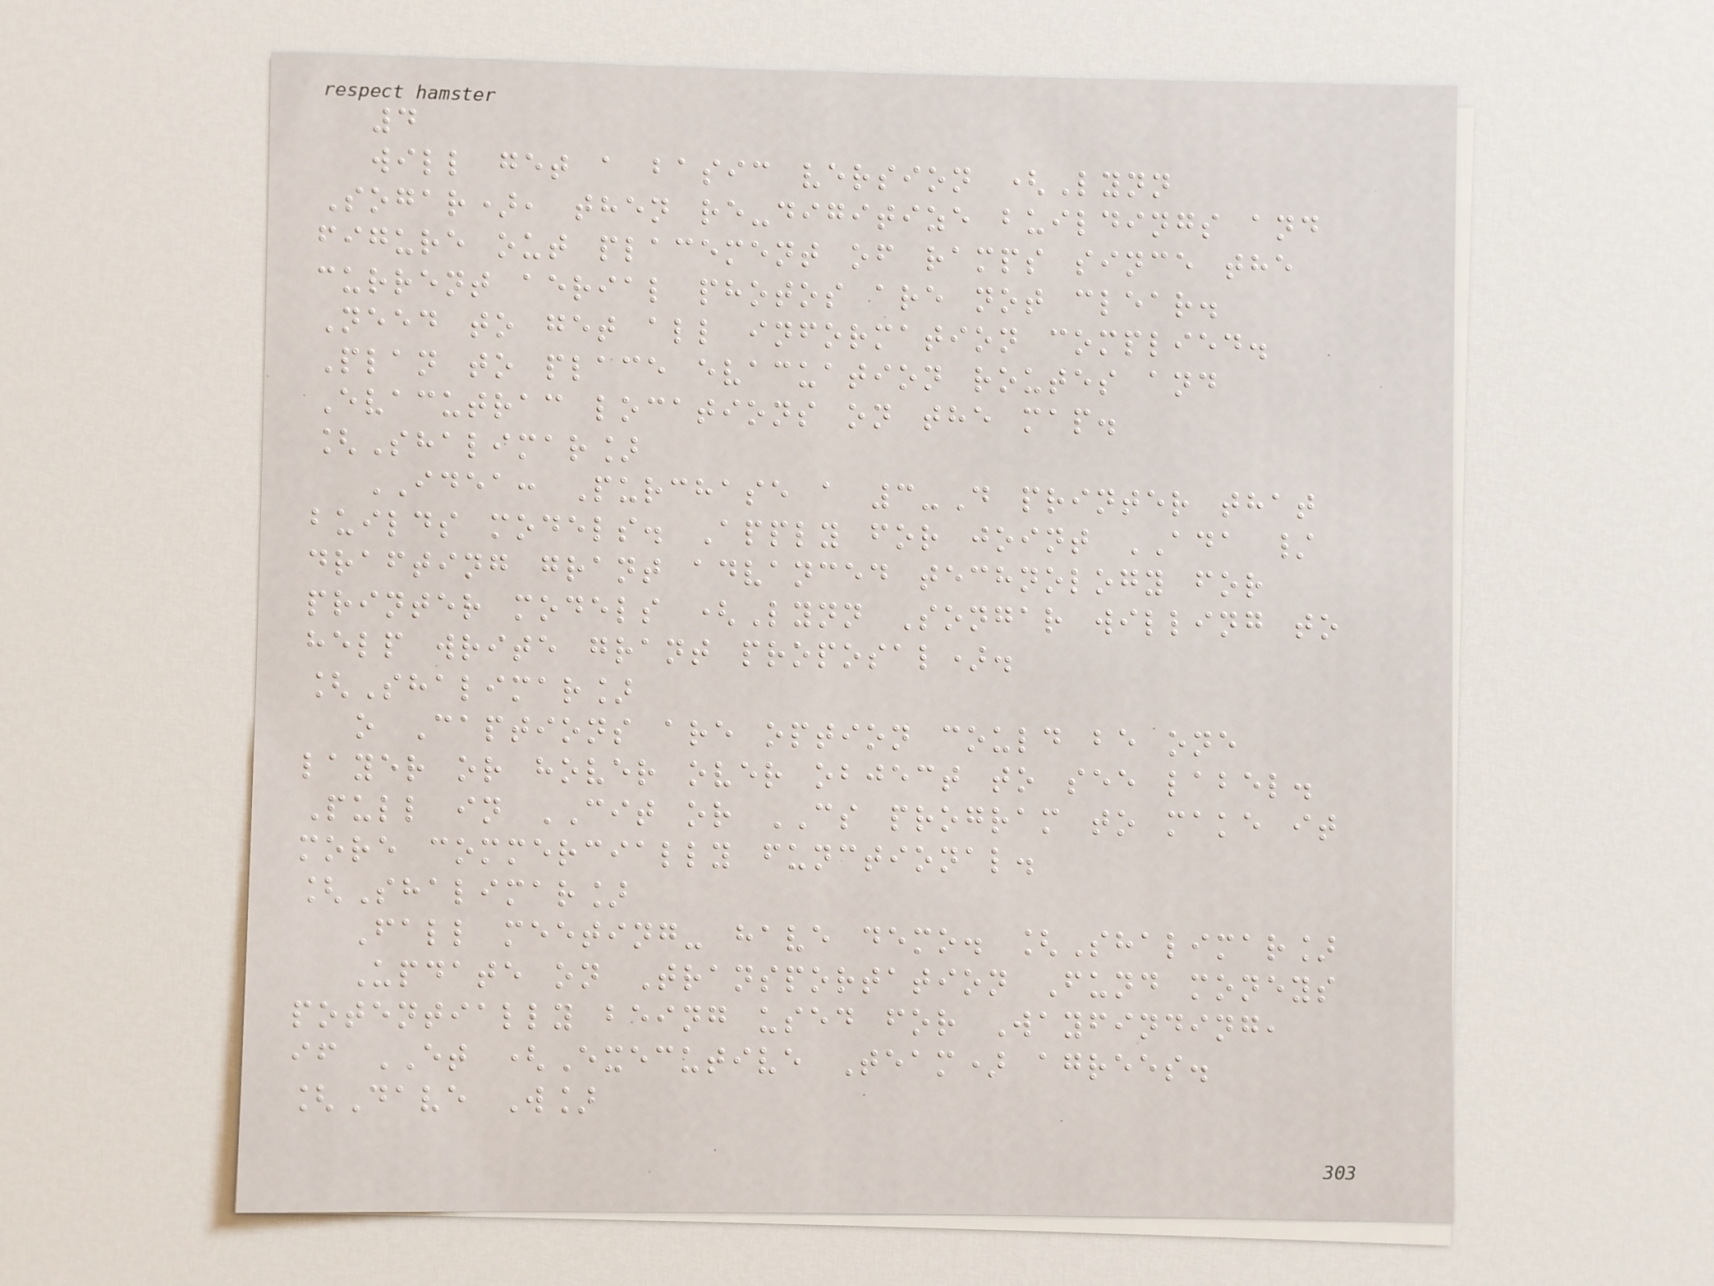4
will get a basic version (Lynn
Sogar), then re-digitize buildings and
figure out placement of ramps since the
current aerial photos are not clear.
Need to get all information complied.
Plan to place evacuation routes and
Evacutrac locations on the map.
[Shalimar]
IDEA: Purchase a 3-D printer that
builds models. Apply for joint ADA /
drafting grant advanced technology for
printer models (Lynn Songar willing to
help write grant proposal).
[Shalimar]
o Captions are option could be one
layer or hover over object to see label.
Pull in CIT or CS program to make it
more commercially functional.
[Shalimar]
Fall meeting- have demo. [Shalimar]
Update on Transportation Fund moneys
potentially being used for Wayfinding,
if ET (Executive Team) agrees.
[Dave W]
